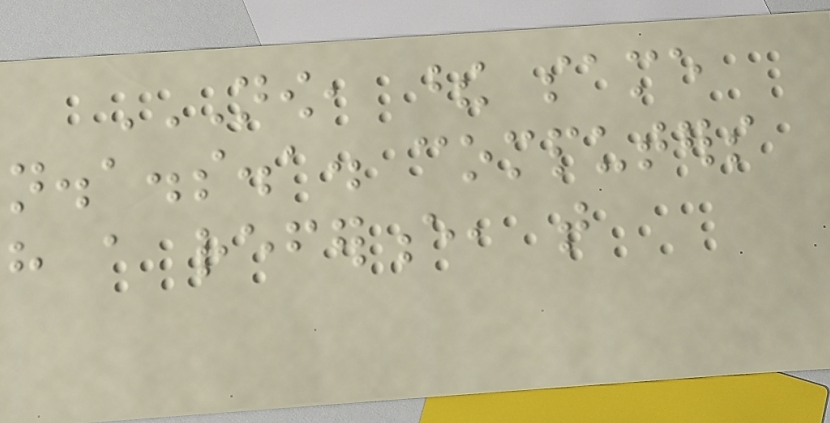NOW, THESE SAME
N.A.S.A. COMPUTERS
HAVE A REFERENCE, THAT
